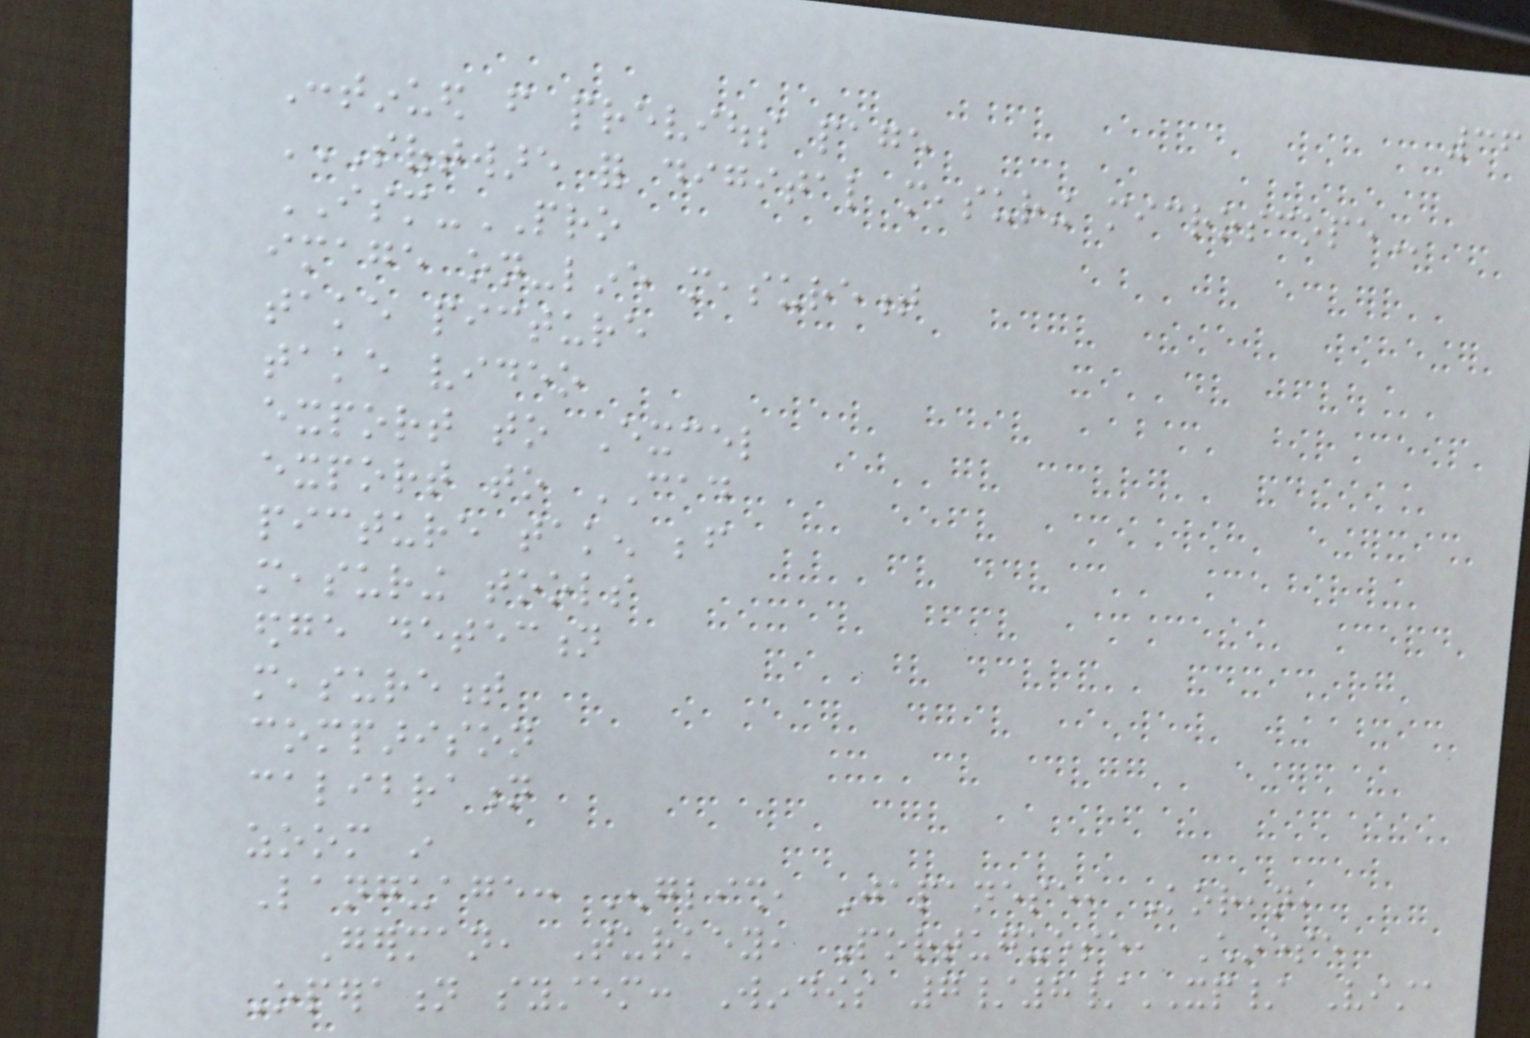36
Continued from previous page
SOFTWARE FOR DIGITAL MEASURING MICROSCOPE
ISM-PRO
image on-line measurement
take picture
take video
export to Excel
export to CAD
picture taken before
measuring tools
edge detection
measurement
comparison
calibration
zoom in
Language: English, Japanese, Korean,
German, Turkey, Portuguese, Chinese
Operation system: Windows 7/8/XP/ Vista
